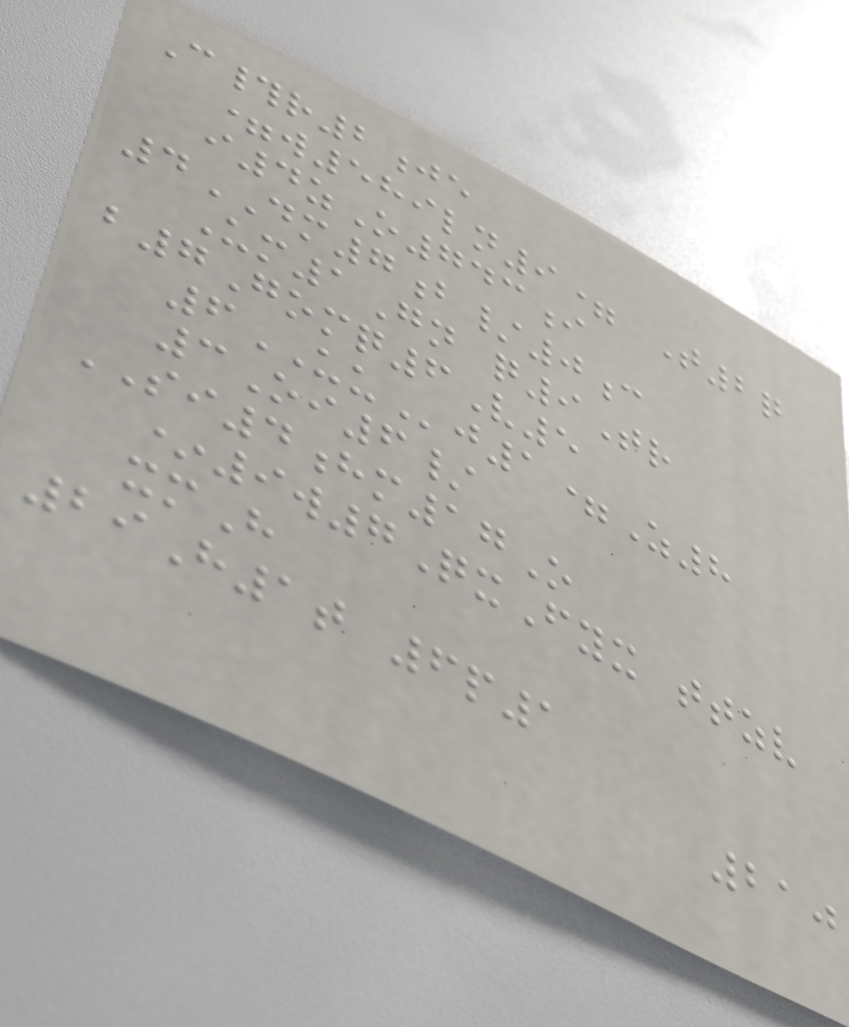C#r2je
=w589ln9= T2q
i4zO743i
4DM7b/0c
Um1Gn q9Tr
b7Gomq6V5
6UUj1=Z8
3Oi6/
SI4hm17O
*9w7QxFyx ttzv
xmH
29H1t 6p1
210
